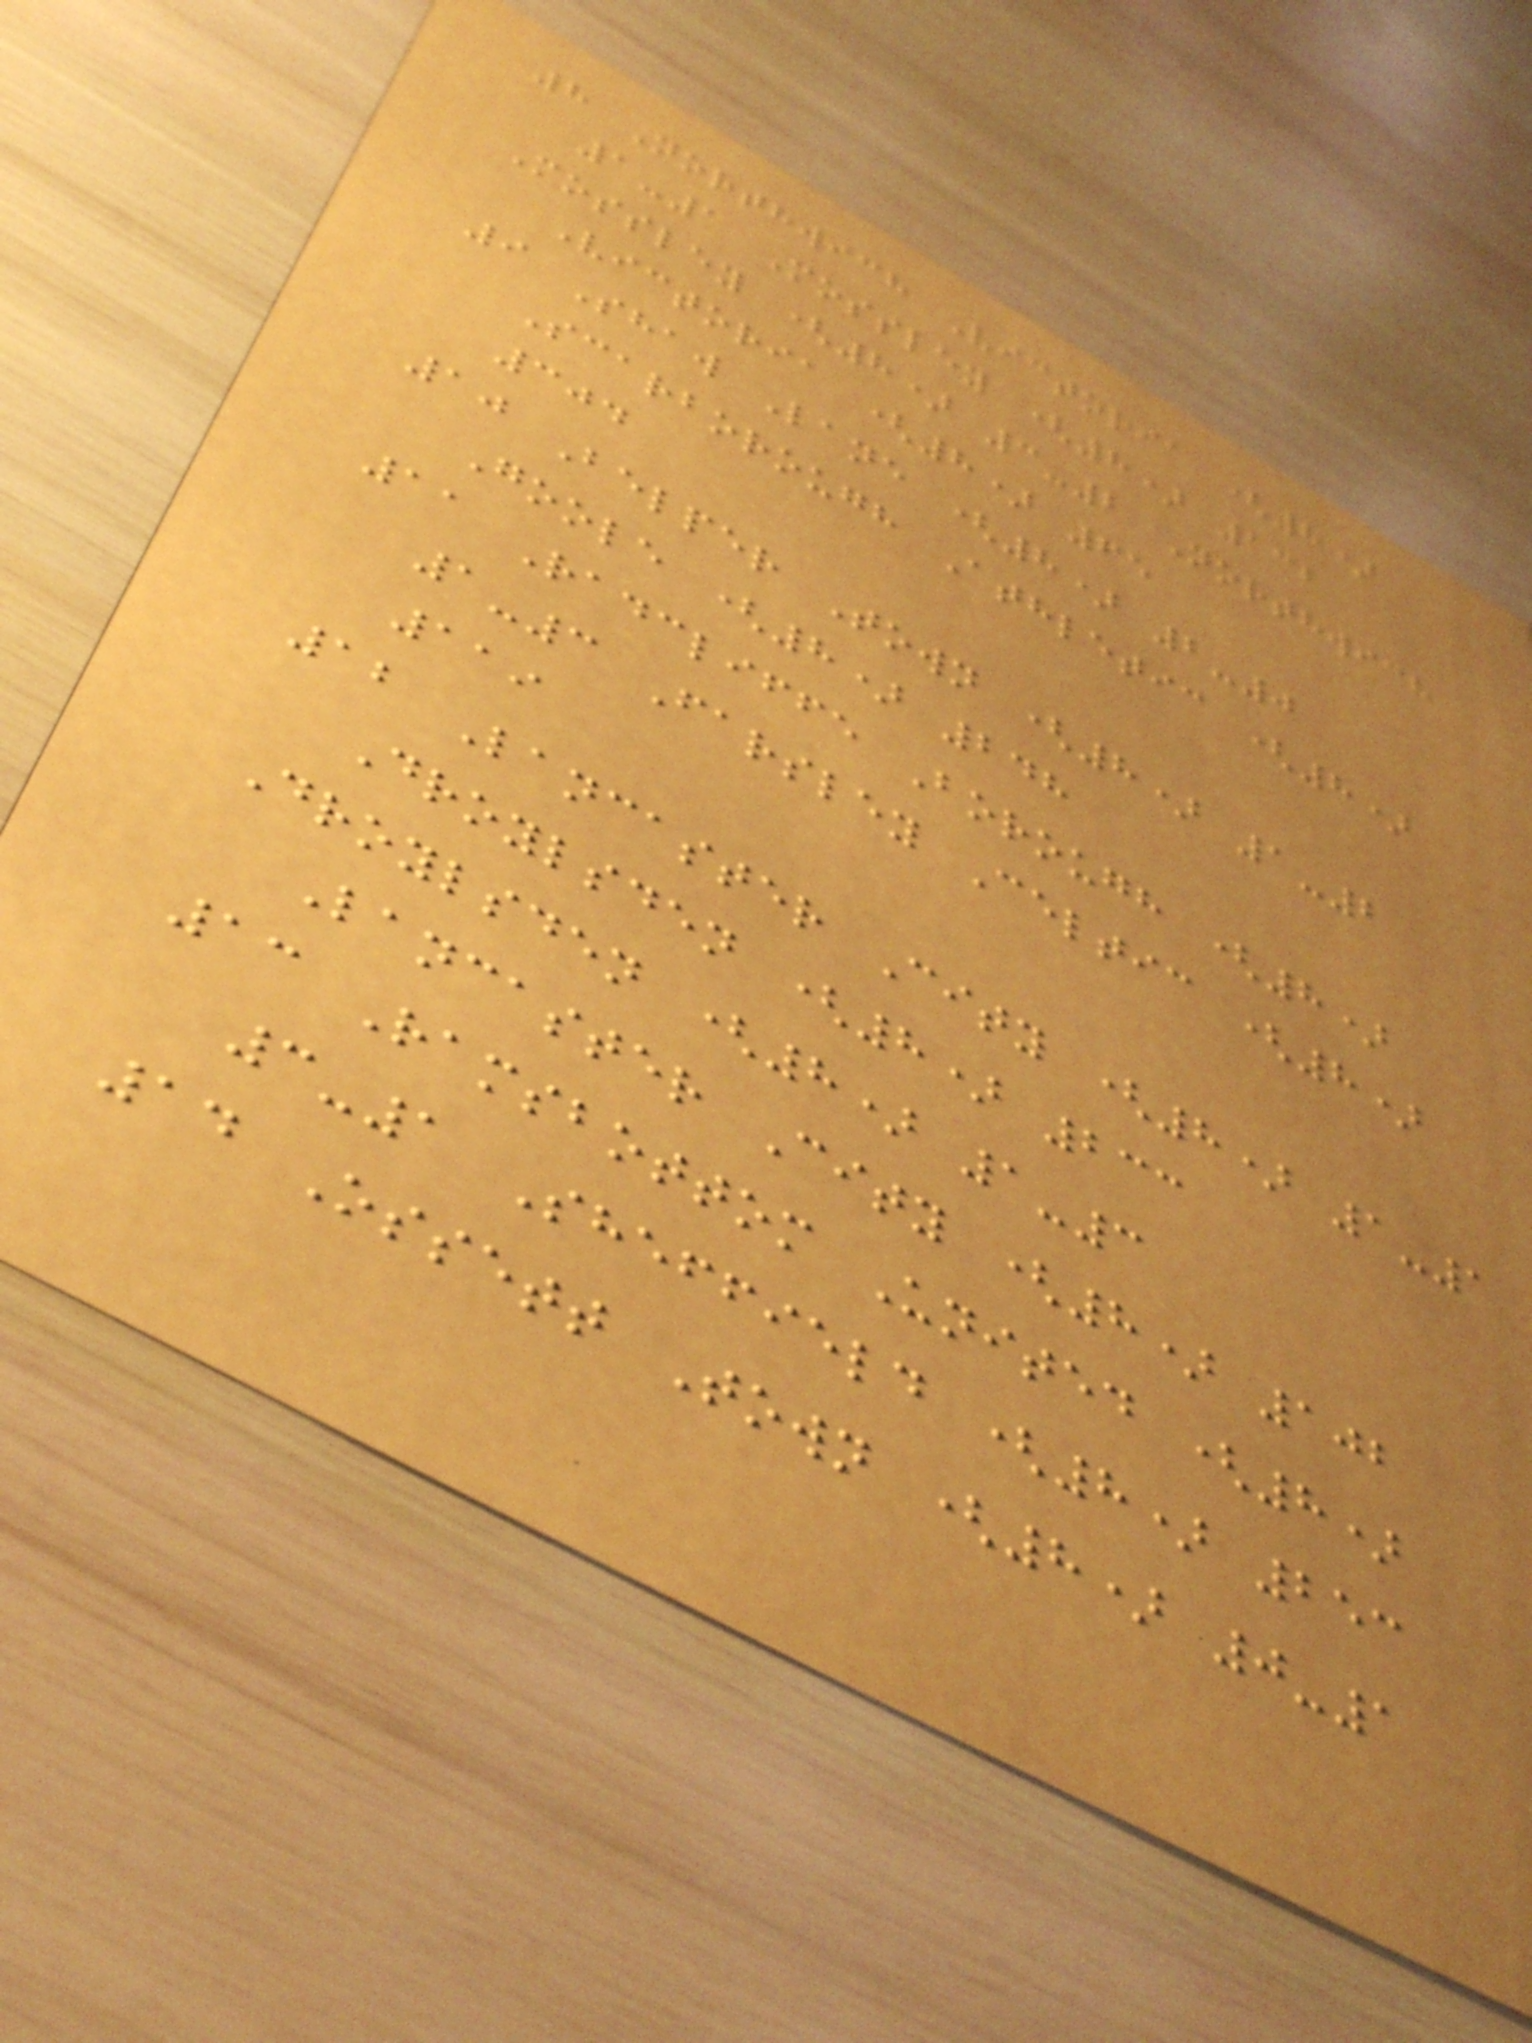8 Northwich Victoria (8)
1-1 Mossley (8) 132
Mossley (8) 3-2 Northwich
Victoria (8) 65
9 Shaw Lane (8) 2-0
Scarborough Athletic (8)
304
10 Belper Town (8) 1-2
Goole (8) 248
11 Radcliffe Borough (8)
1-3 Farsley Celtic (8)
119
12 Lancaster City (8) 1-1
Droylsden (8) 233
Droylsden (8) 1-3
Lancaster City (8) 102
13 Ramsbottom United (8)
3-1 Sheffield (8) 253
14 Ossett Town (8) 0-1
